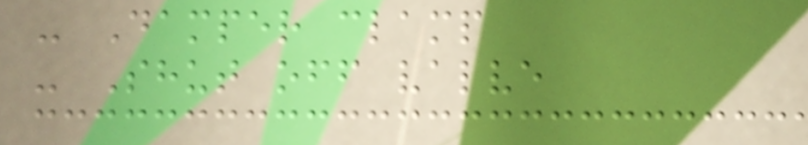- Damper clamp
- Shut off valve
